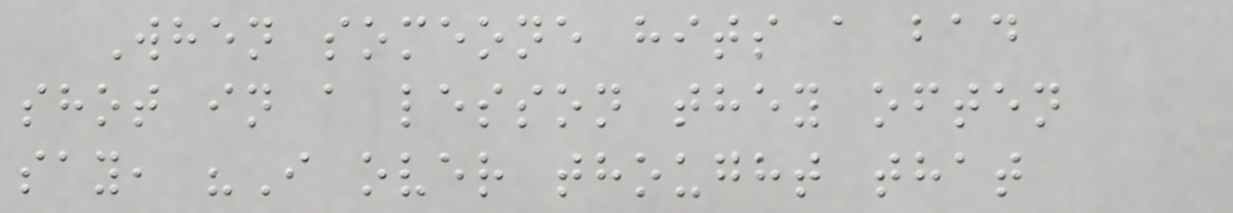When someone hits a bad
shot in a lesson they often
say, "I over thought that
